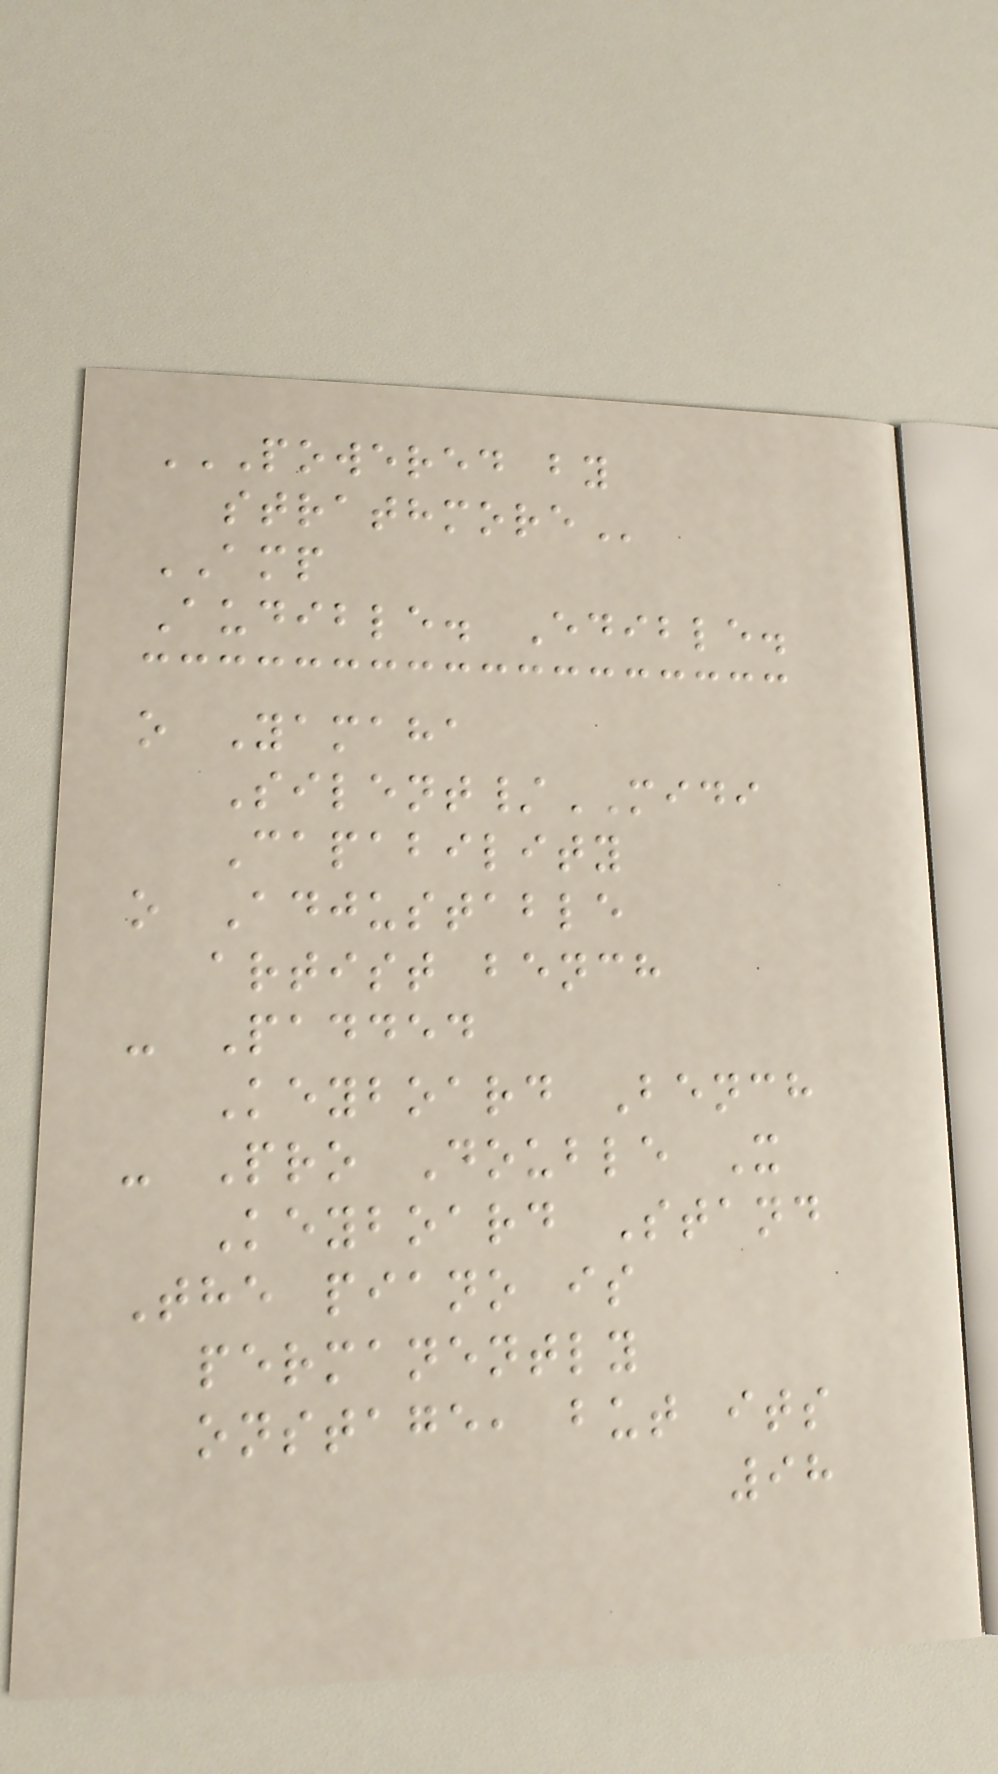POWERED BY
STRATHMORE
AMP
Audible. Edible.
o Yamaha
Silent/MIDI
Capability
o Adjustable
artist bench
- Padded
Keyboard Bench
- Pro Double X
Keyboard Stand
The piano is
permanently
onstage, but its
98
